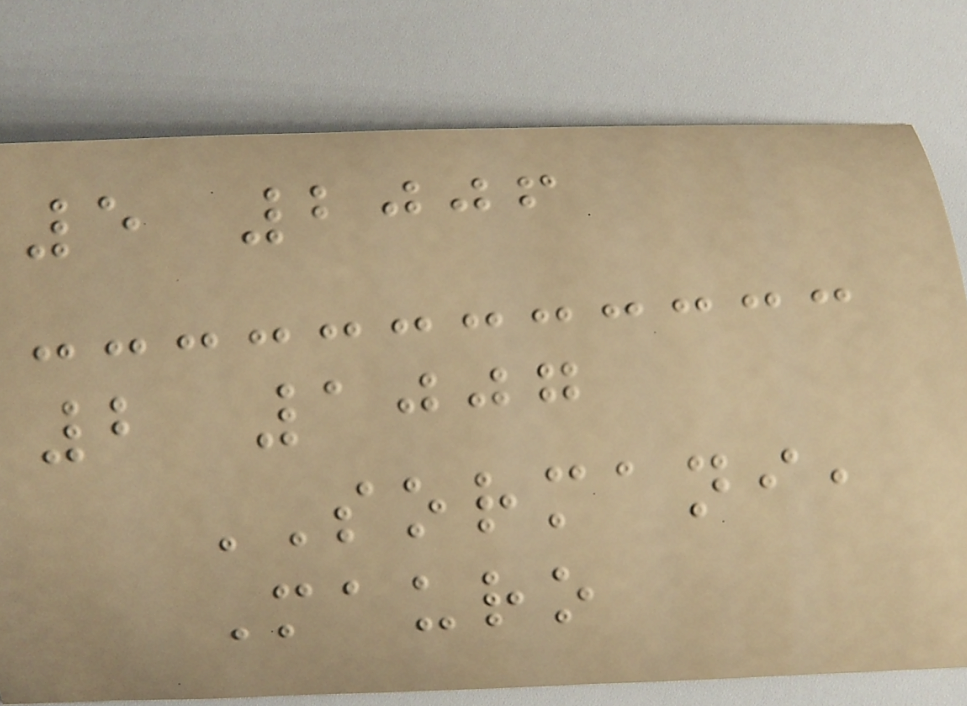5 2006
2 1007
SORMANI,
Mauro
